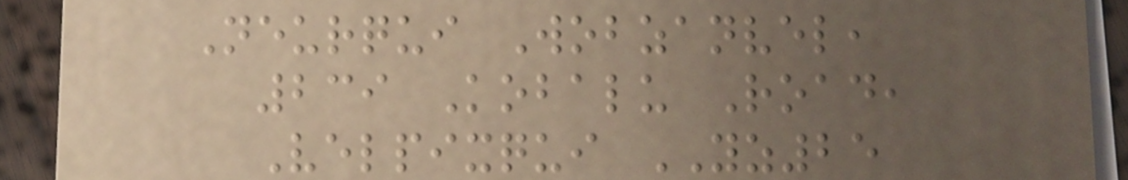Neurqui Wobzanvel,
239 Kobalu Road,
Velpixqui YZ25
